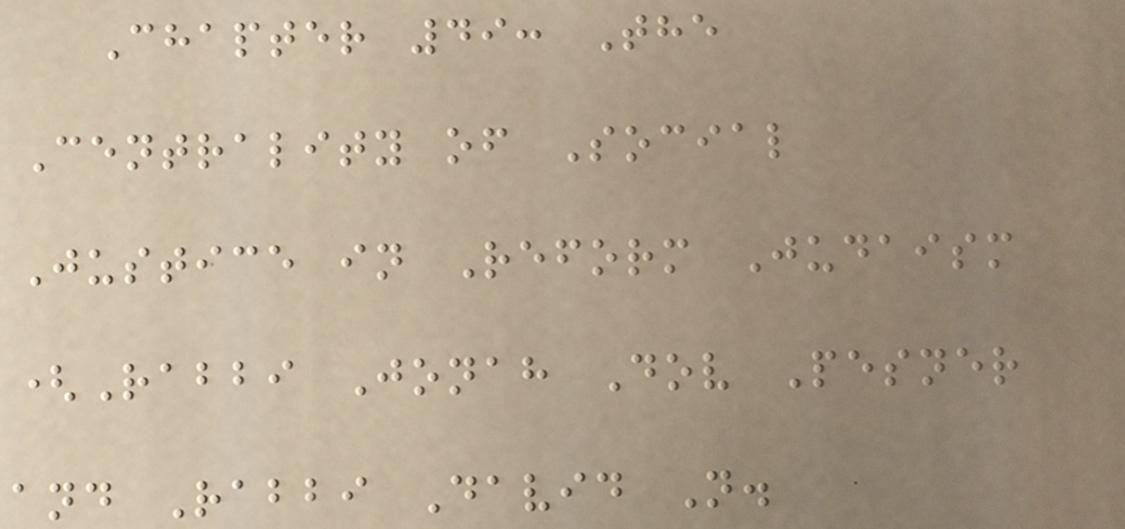Chapter 49: The
Centrality of Social
Justice in Reform Judaism
(Rabbi Jonah Dov Pesner
and Rabbi David N.
